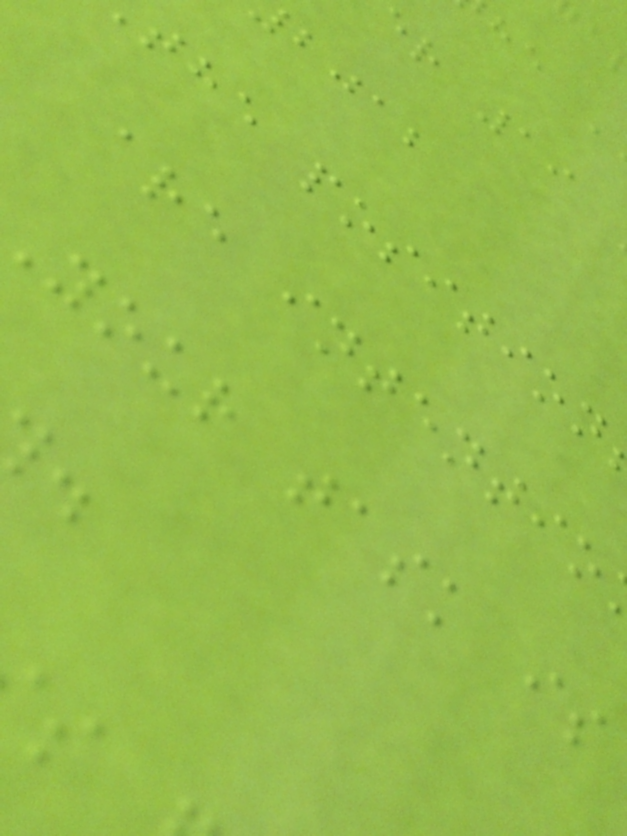bjab
the position
are intentio
your task is
